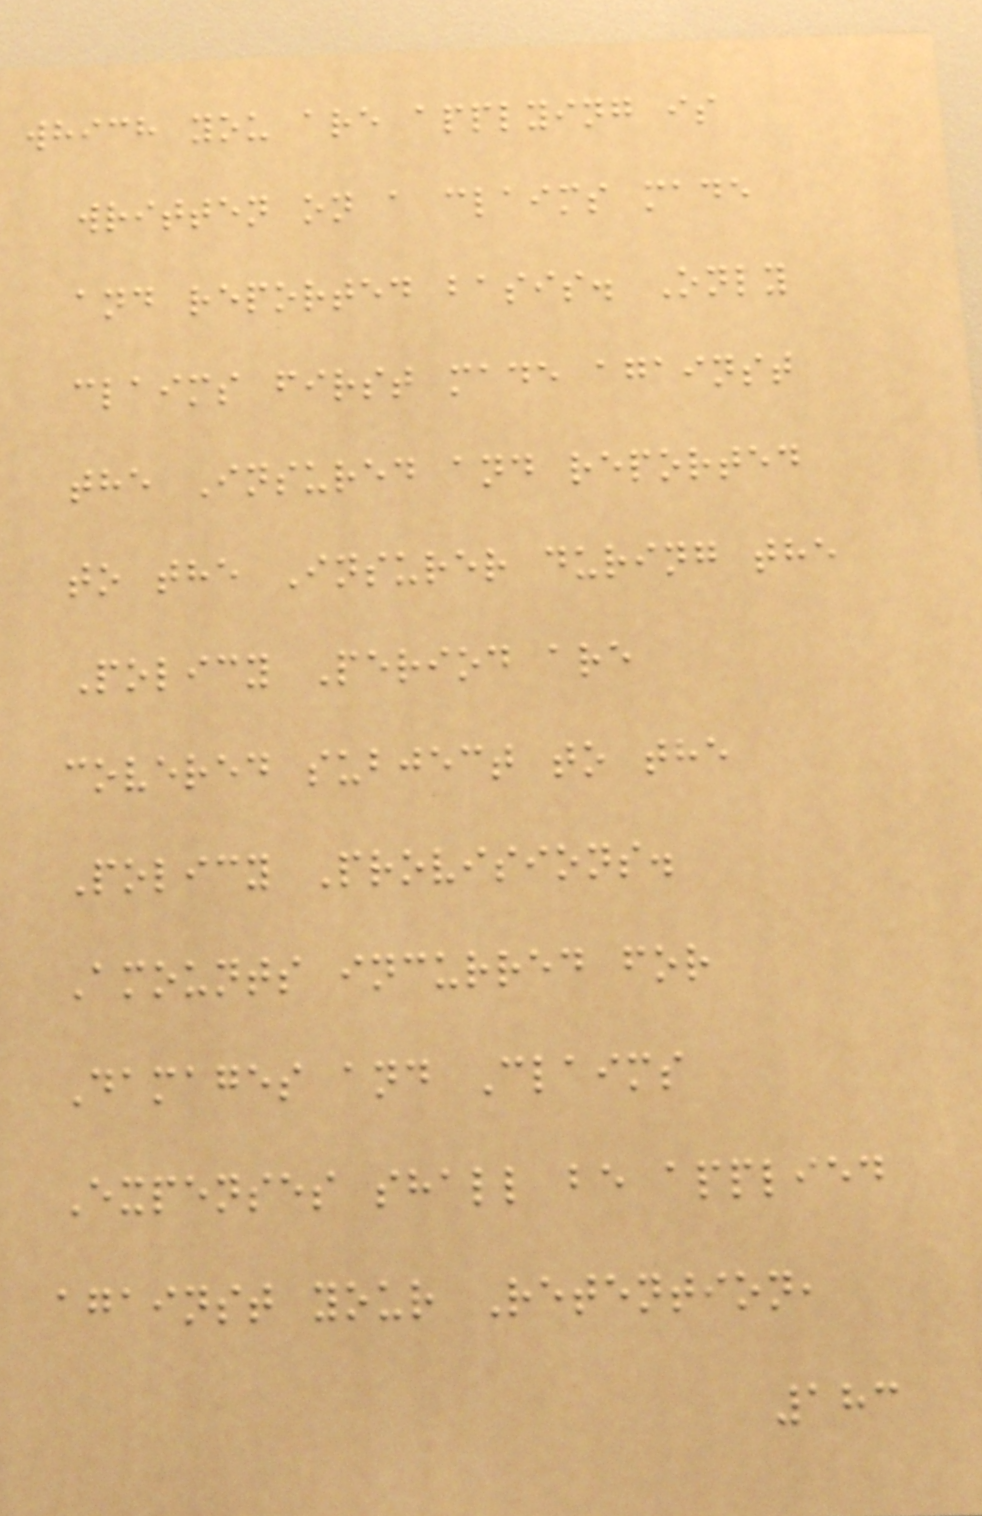which you are applying is
written on a claims made
and reported basis. Only
claims first made against
the Insured and reported
to the Insurer during the
Policy Period are
covered subject to the
Policy Provisions.
Amounts incurred for
Damages and Claims
Expenses shall be applied
against your Retention,
183
